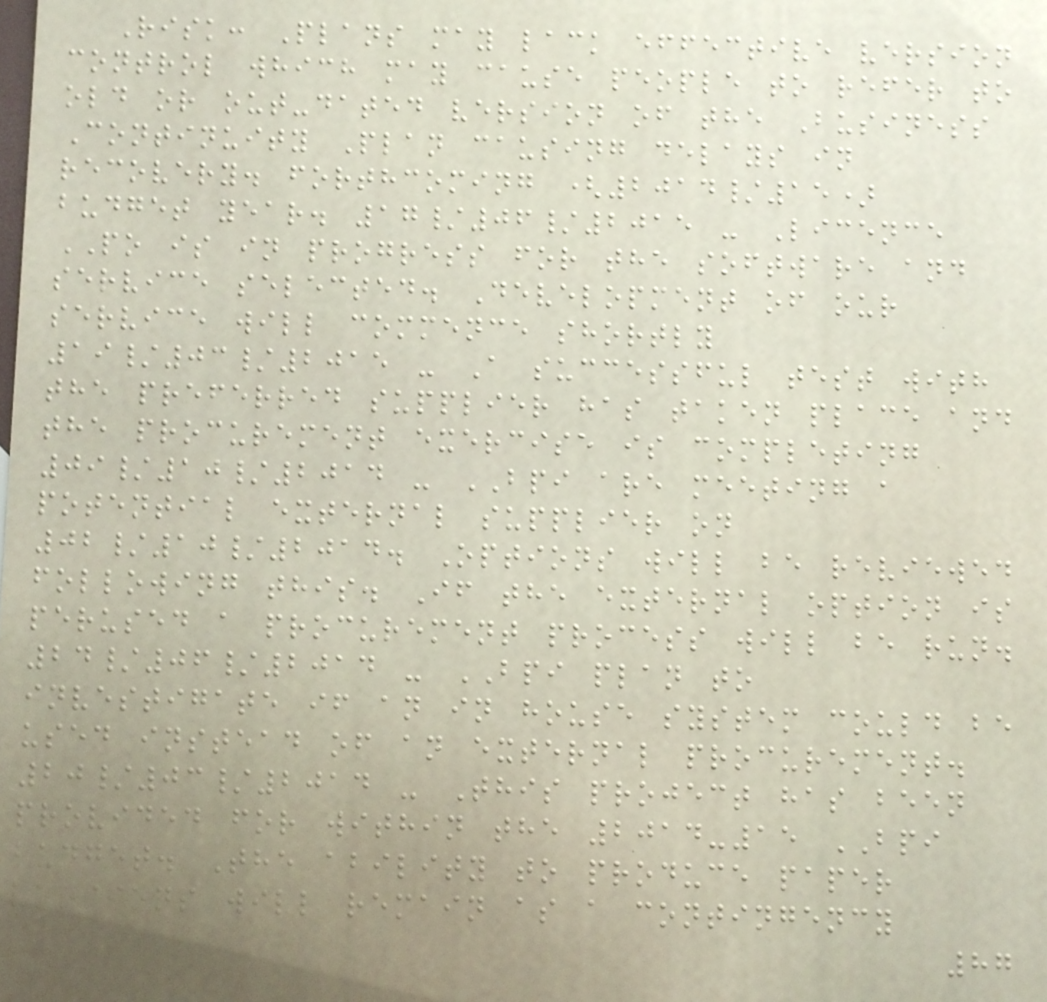Risk: Plans may lack effective version
control which may cause people to refer to
old or out-dated version of the Business
Continuity Plan causing delays in
recovery. forthcoming (2014/15)
budget year. 17/06/2015 - Licence
PO is in progress for the software and
service selected. Development of our
service will commence shortly
19/03/2015 - A successful test with
the preferred supplier has taken place and
the procurement exercise is completing
09/10/2014 - BPI are meeting a
potential external supplier on
02/10/2014. Options will be reviewed
following this. If the external option is
perused a procurement process will be run.
24/06/2014 - BPI plan to
investigate if an in house system could be
used instead of an external procurement.
20/03/2014 - This project has been
provided for within the 2014-15 BPI
budget. The ability to produce paper
versions will remain as a contingency
87
